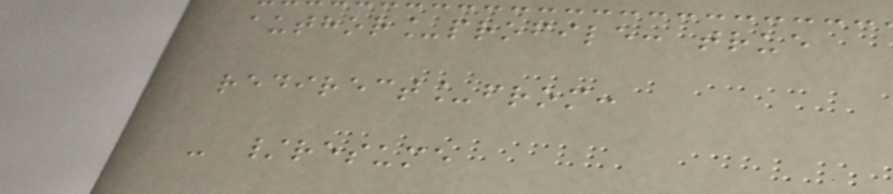author_profile: true
redirect_from:
- /resume
